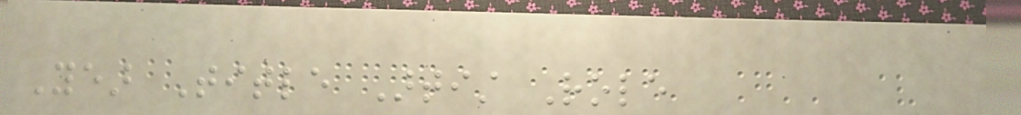Year Title Artist Role
